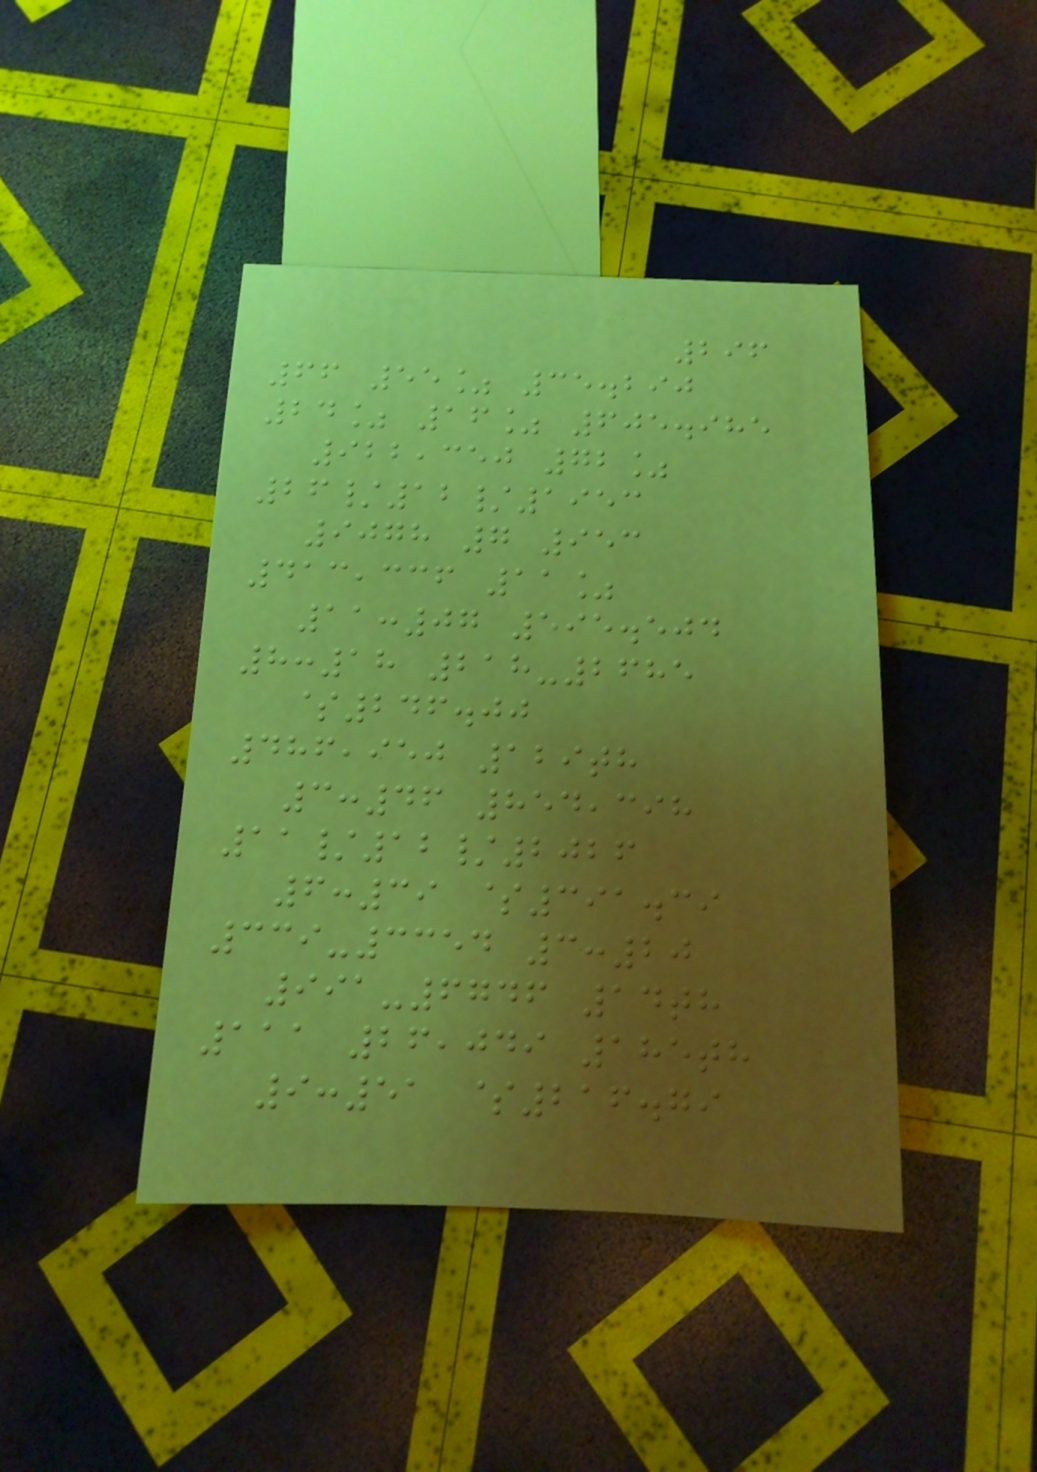296
66 55% 35.290
24% 16% 605.985
922,350 72%
26/12/1953
9078 7 953
413,336 11%
11:07 595.504
8:18 218-2685
$246.00
486,950 129th
3:46 854,398
11/12/2026
6:39 $391.39
339-3354 3:20
991-6746 14th
111 26,049 185th
9:51 $216.79
